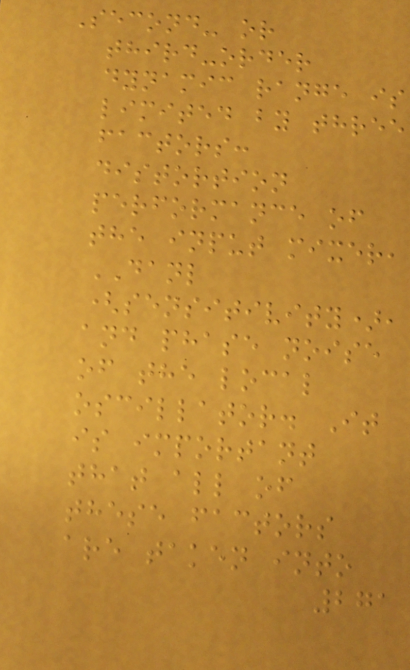Second- or
third-order
dynamic range is
limited by three
factors:
distortion
performance of
the input mixer,
DANL
(sensitivity),
and phase noise
of the local
oscillator. It
is important
that all of
these factors
are taken into
271
